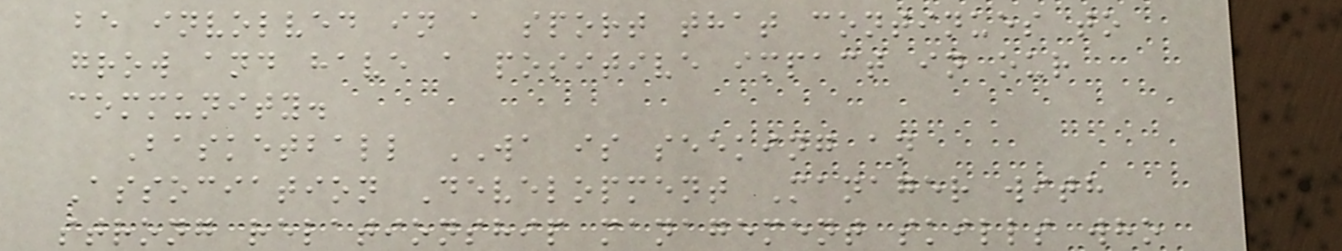be involved in a sport that continues to
grow and have a positive impact in our
community.
Basketball WA is seeking an
Association Development Manager with
strong relationship management skills who
